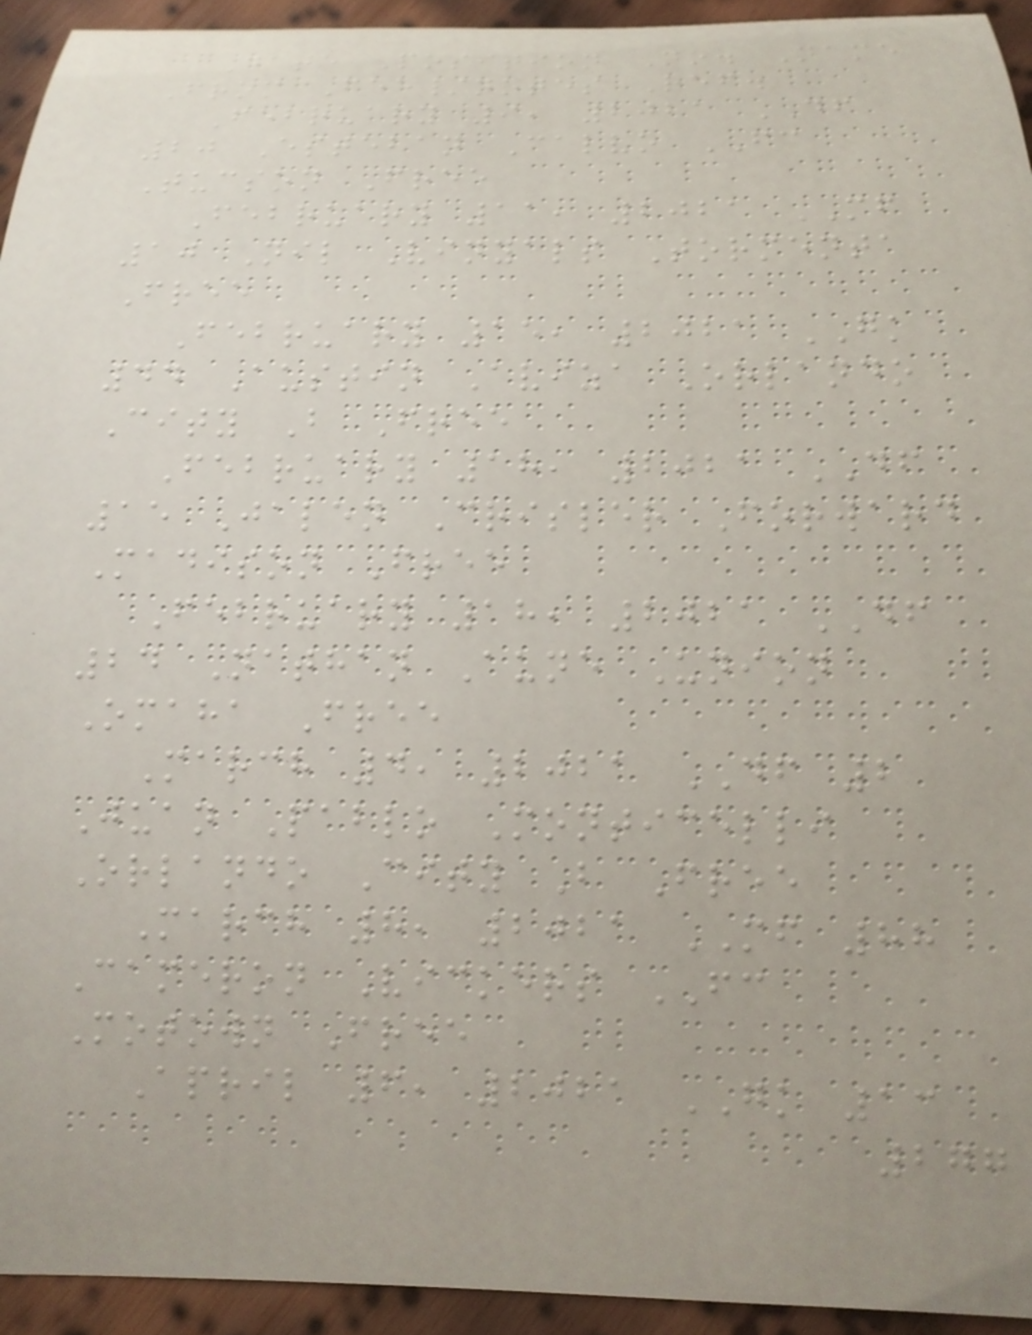Date Position No. Name
From Fee/notes Ref.
February 9, 2021 DF
20 Esteban Calvo FC
Tucson Free
February 11, 2021 MF
10 Nil Vinyals Tormenta
Free
February 15, 2021 GK
44 Austin Aviza Orlando
City B Free
February 18, 2021 DF
15 Jalen Crisler Forward
Madison Free
February 18, 2021 DF
24 Nathan Aune Union
Omaha Free
March 4, 2021 DF 2
Juan Pablo Monticelli
Orlando City B Free
March 8, 2021 MF 88
Cameron Vickers FC
Motown Free
April 6, 2021 GK 13
277
